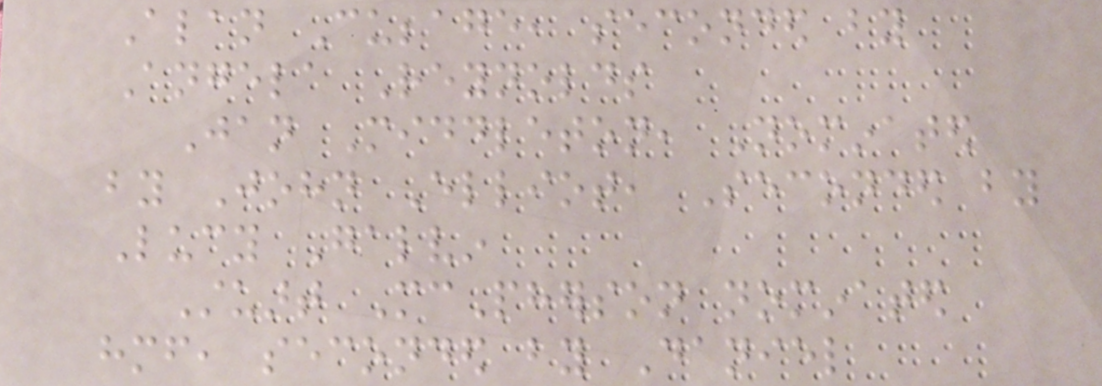Alan Cubbage, seconded by
Angela Reynolds
Jan Middleton, Nominated
by John Elliot, Seconded by
Lucy Galvin
Stuart McPherson nominated
himself, seconded by Daniel
